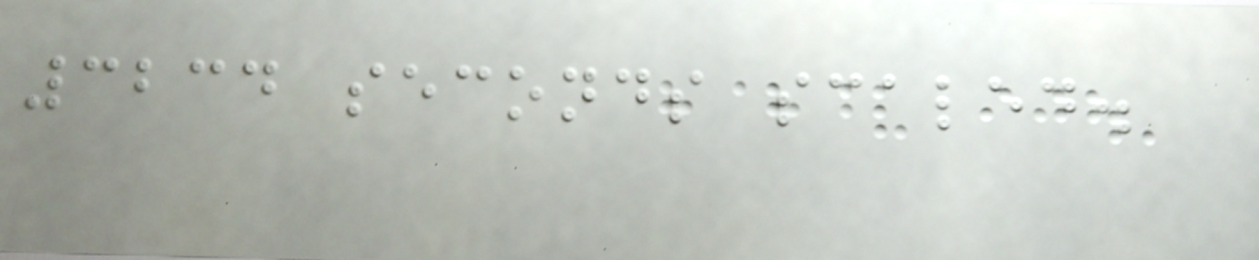3234 seconds scaled.
